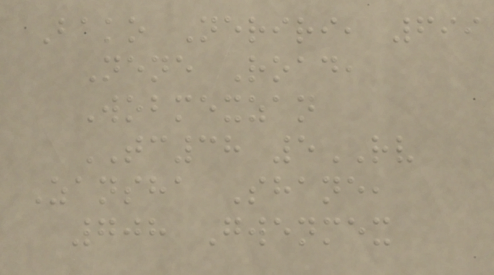Bako Neriri, 699
Nene Road,
Wobmexzan
TC38 5RV
Zansha Shane,
708 Gwenmex
